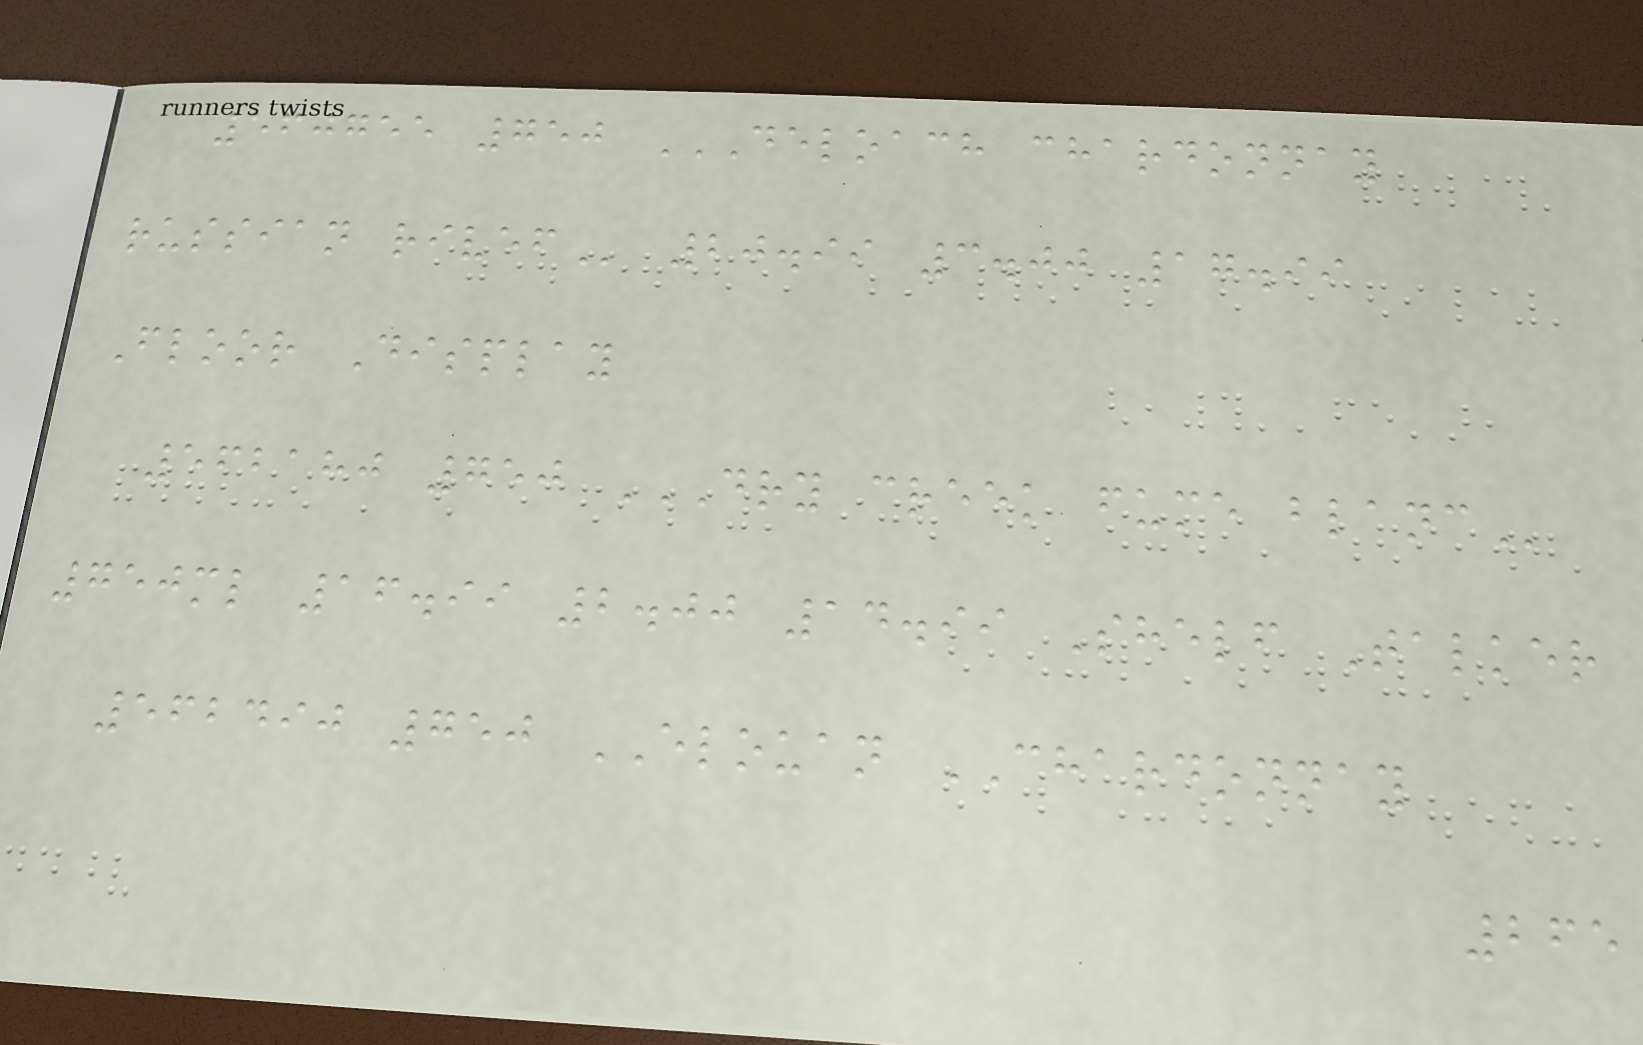560755 750 DELOACH CHARDONNAY
RUSSIAN RIVEF 20.99 3.00 17.99
Floor Display
562180 750 DRY CREEK FUME BLANC
750ml 16.99 2.00 14.99 Shelf Talker
562490 750 ELOUAN CHARDONNAY
265
